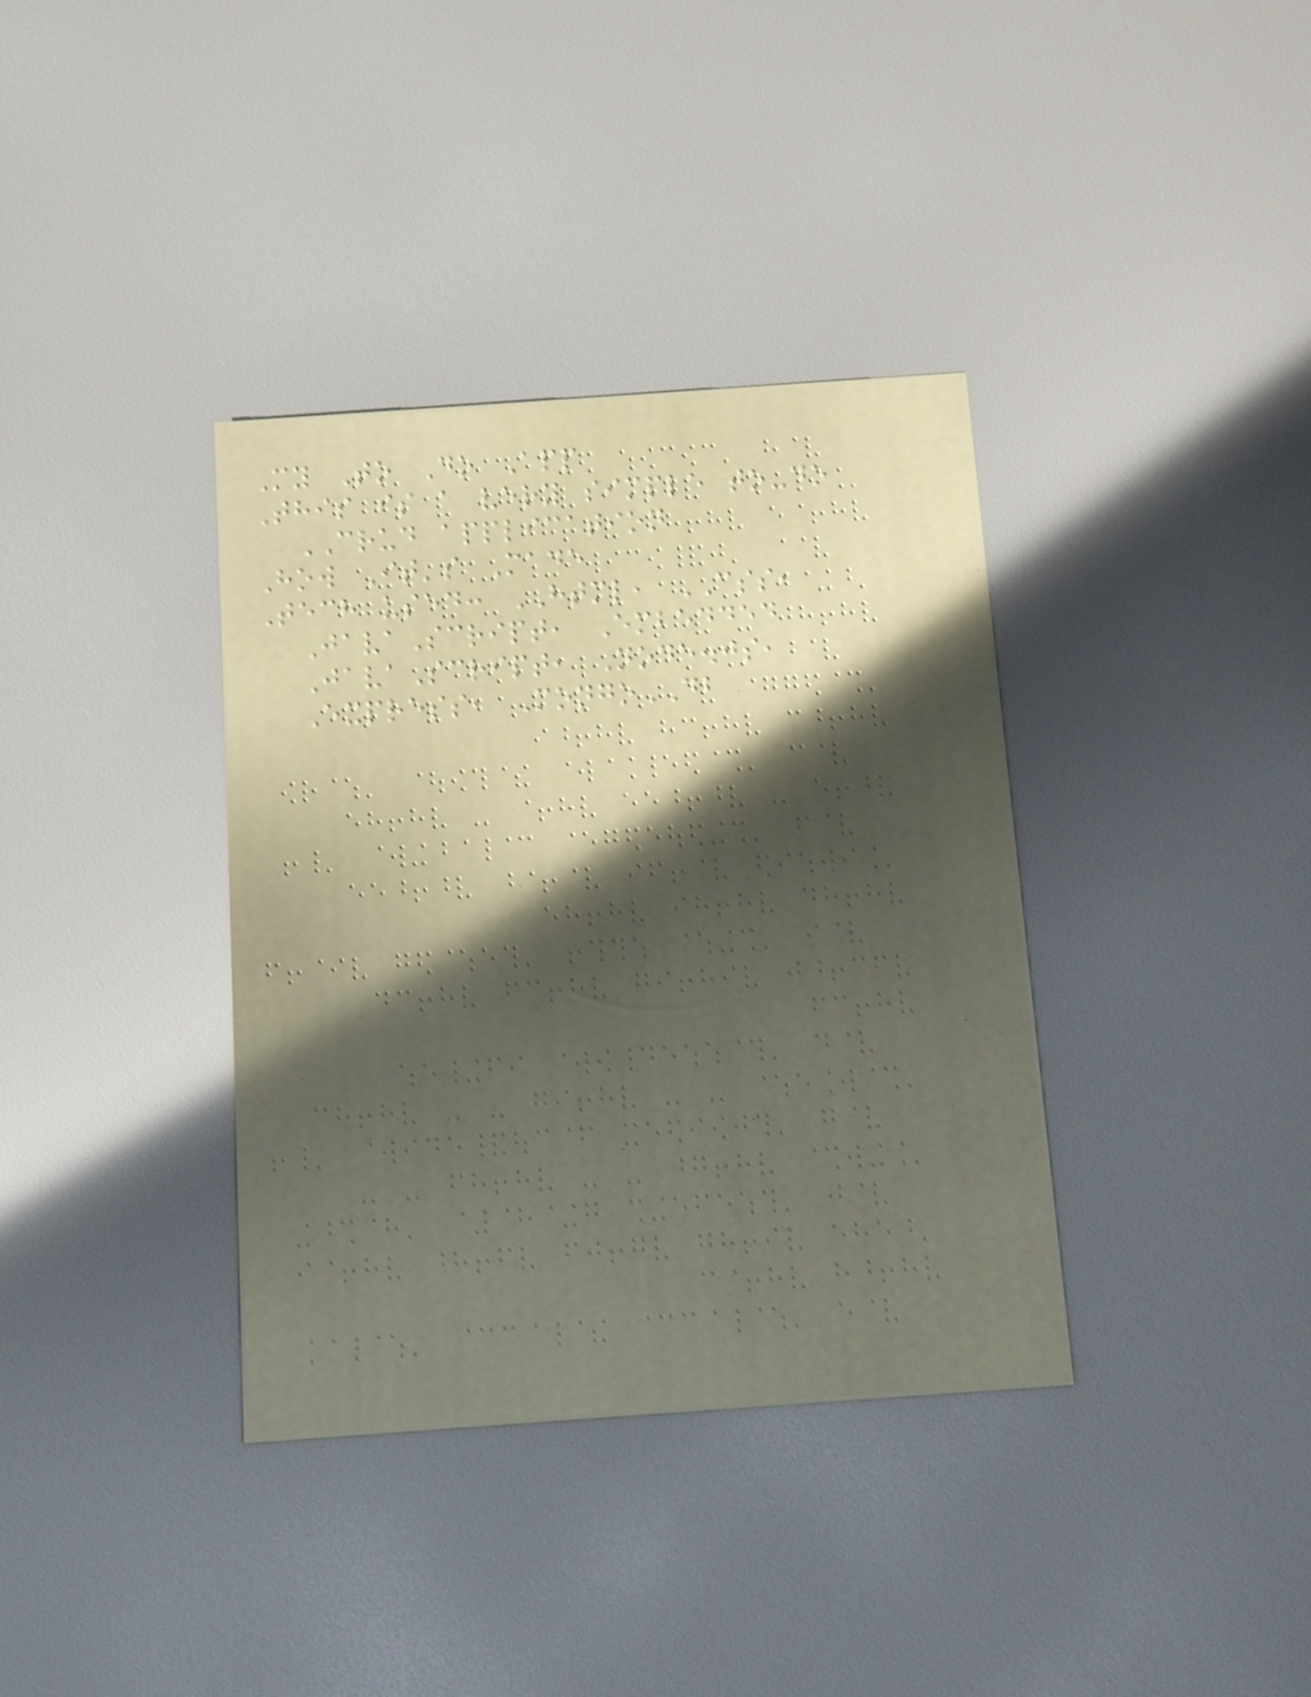My To Do App
This is a very simple to-do
CRUD application
How It's Made
Tech used: HTML, CSS,
JavaScript, Embedded
JavaScript, Node.js,
Express, MongoDB
